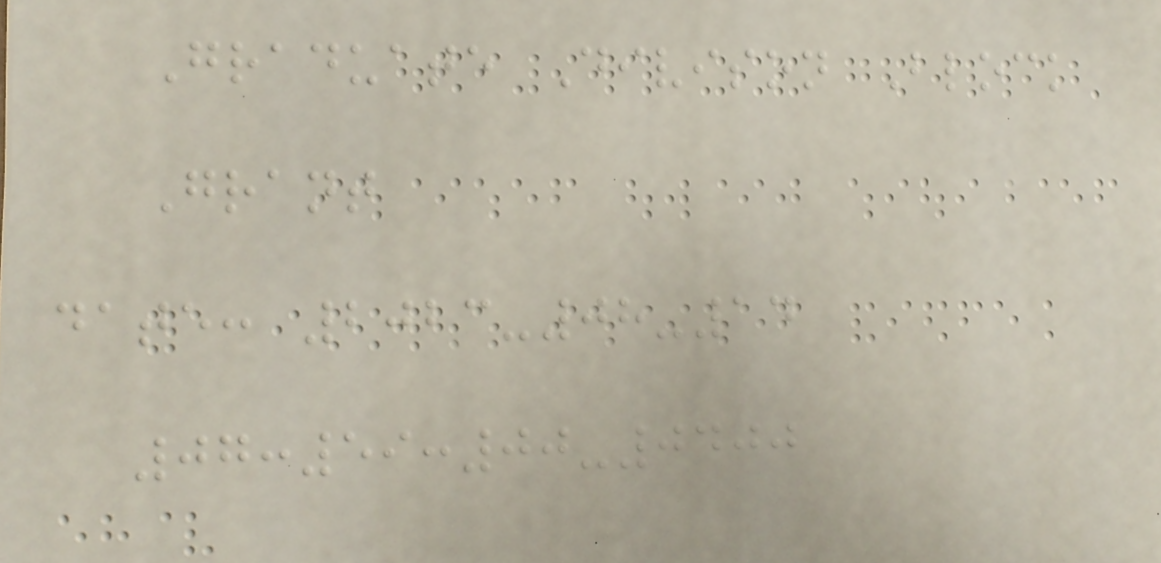Graduate Divison Block
Grant
date: 2023-08-14
07:59:00-0400
